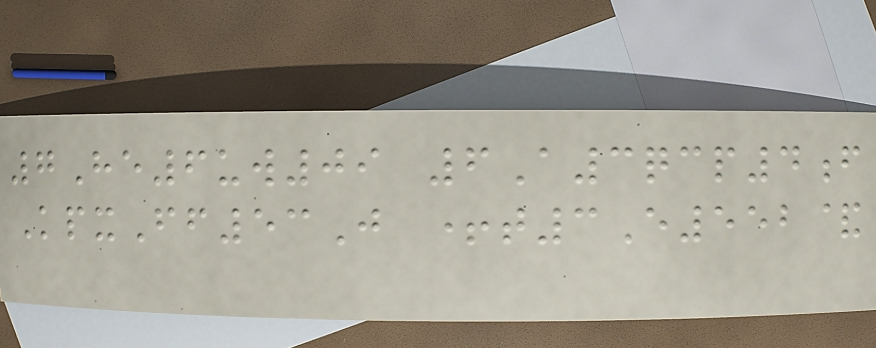7He6uw09 6A3qcp4f
KpxFf53J +t3E552&
